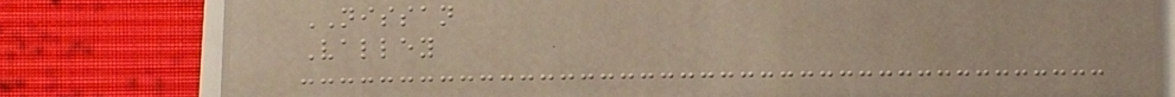NISSAN
Valley
